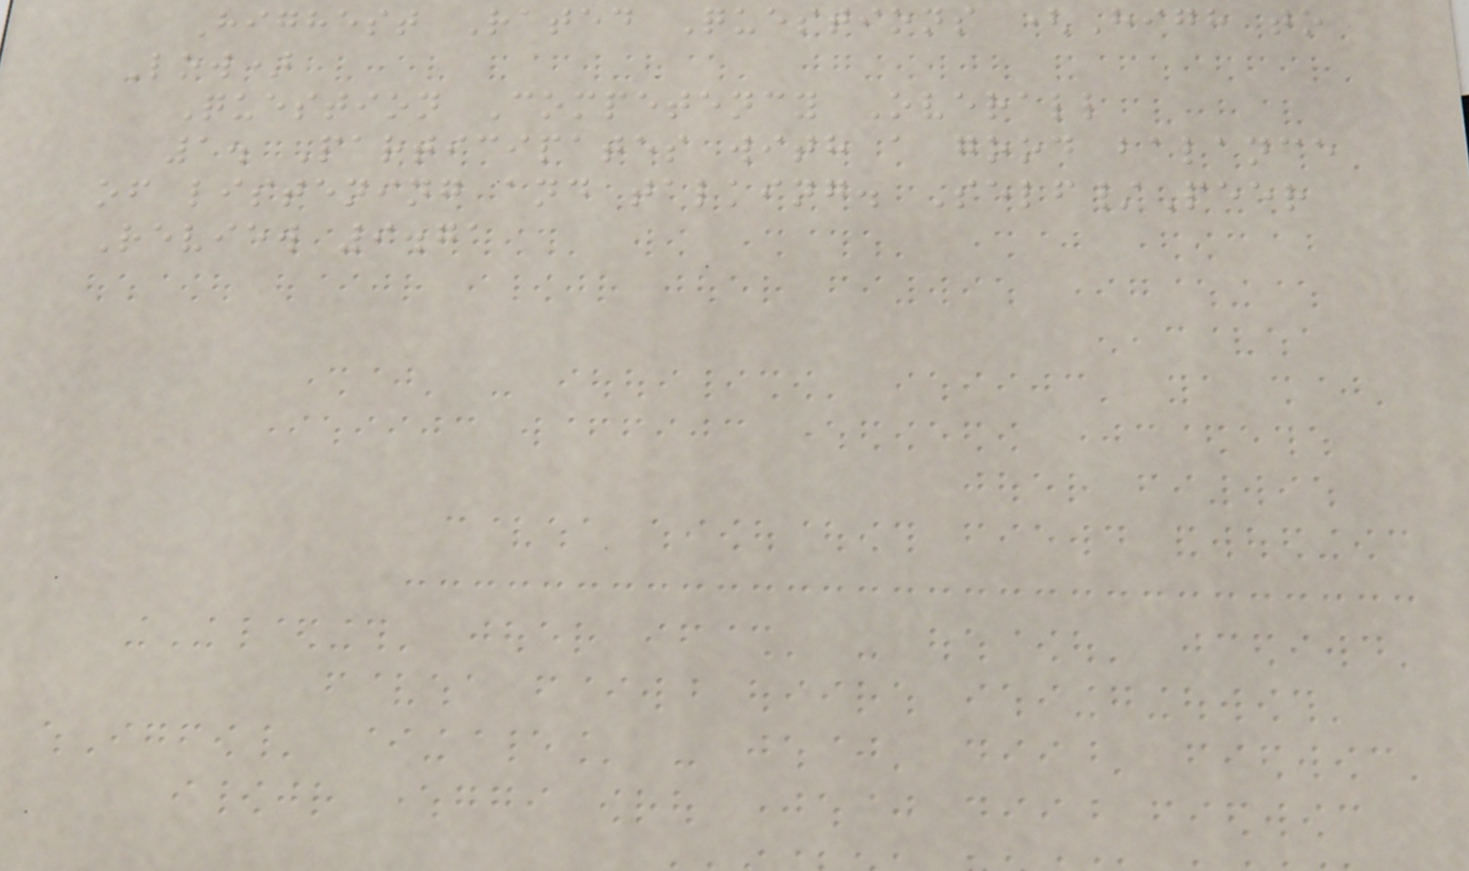Highest Rated Questions (High to
Low)
Question Competency Overall
1. Participates with a good balance
of listening and talking. Self/Peer
Review 9.71
